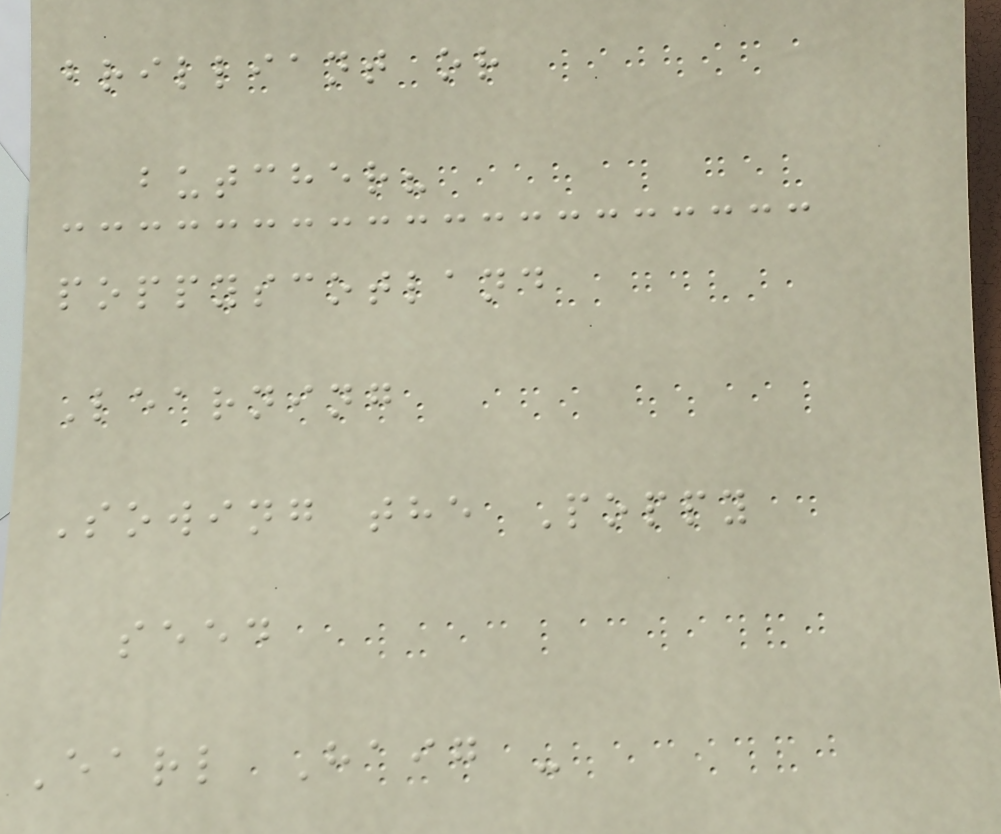brilliant or
butcher?
poppyscotland
Learning
Sowing the Poppy
seed
Earl Haig -
